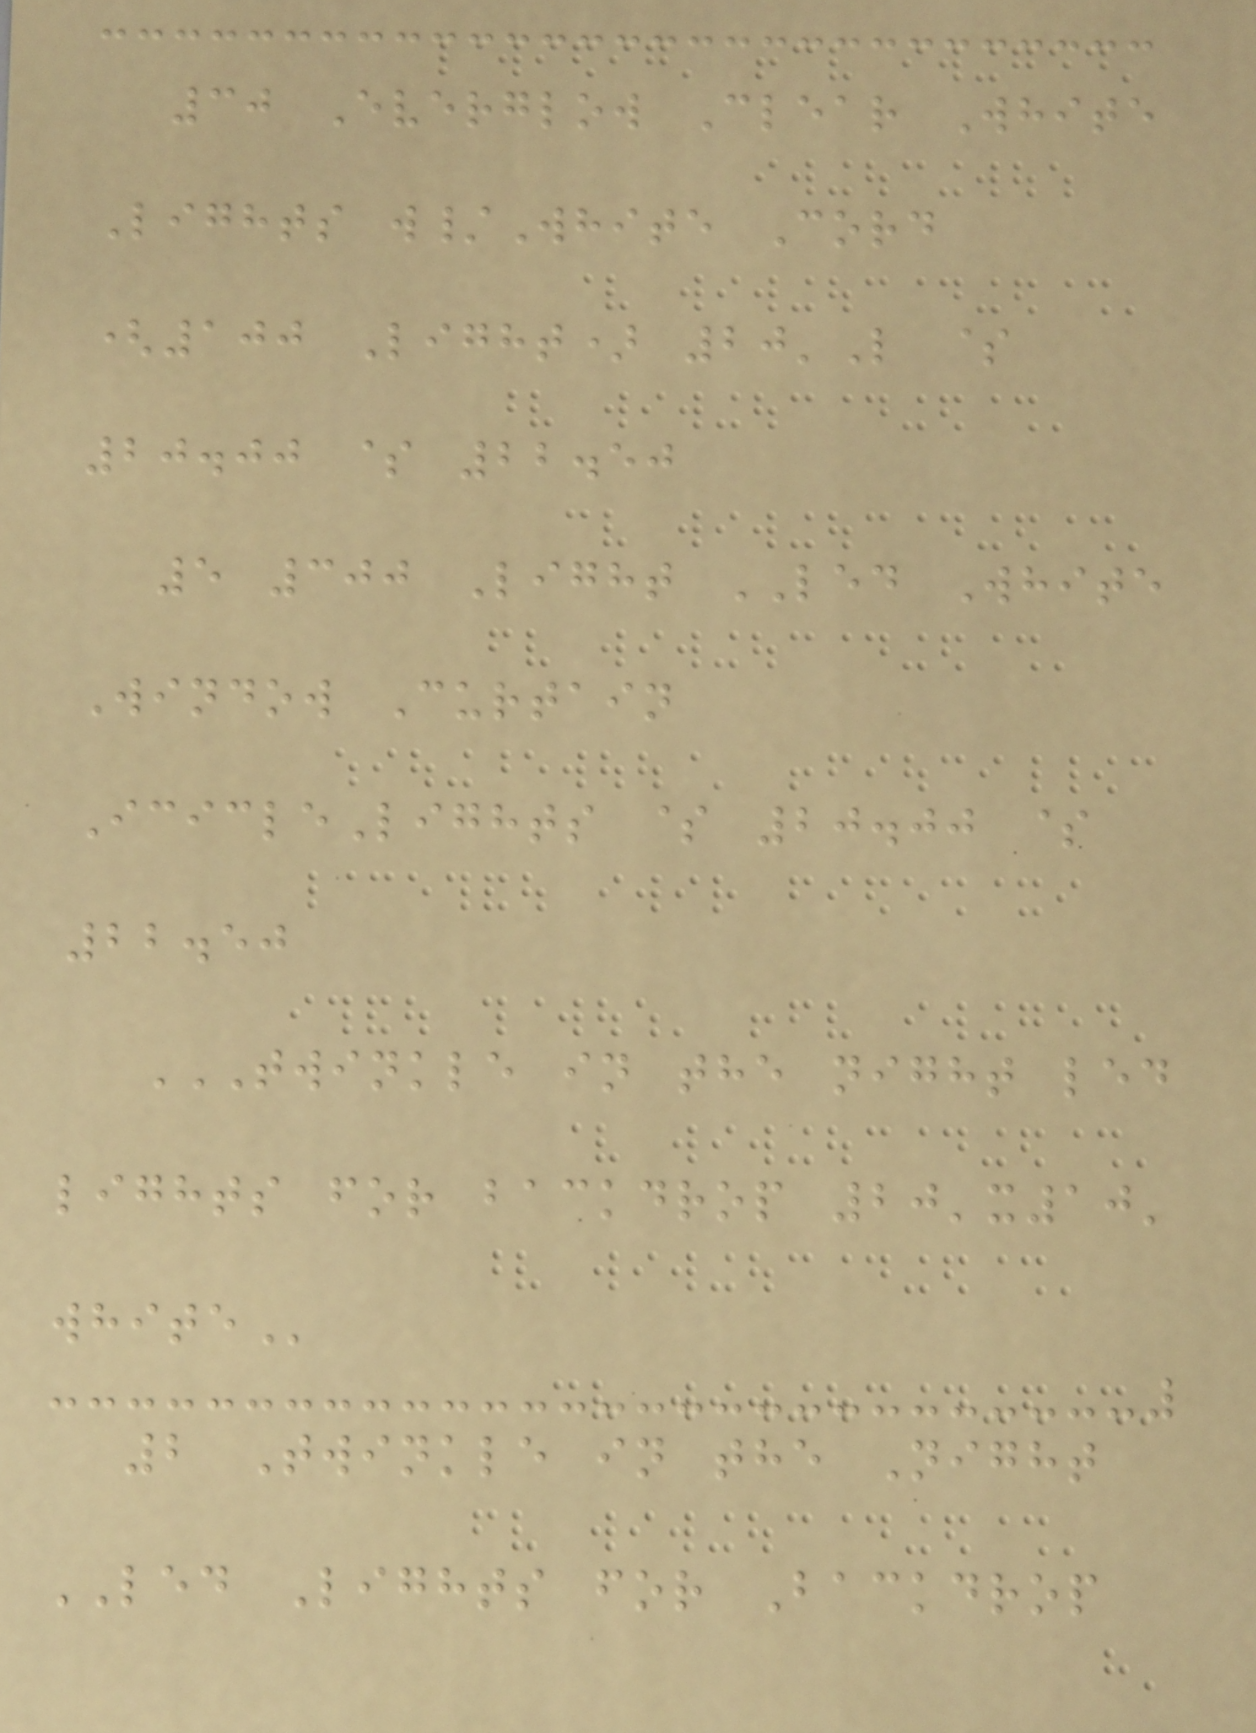30 Everglow Clear White
Lights w/White Cord
(100 Light) 20'L $
20.00 $ 22.50
5 300 Light LED White
Window Curtain
IcicleLights $ 20.00 $
22.50
TWINKLE IN THE NIGHT LED
LIGHTS FOR BACKDROP 20'X10'
WHITE
2 Twinkle in the Night
LED Lights for Backdrop
